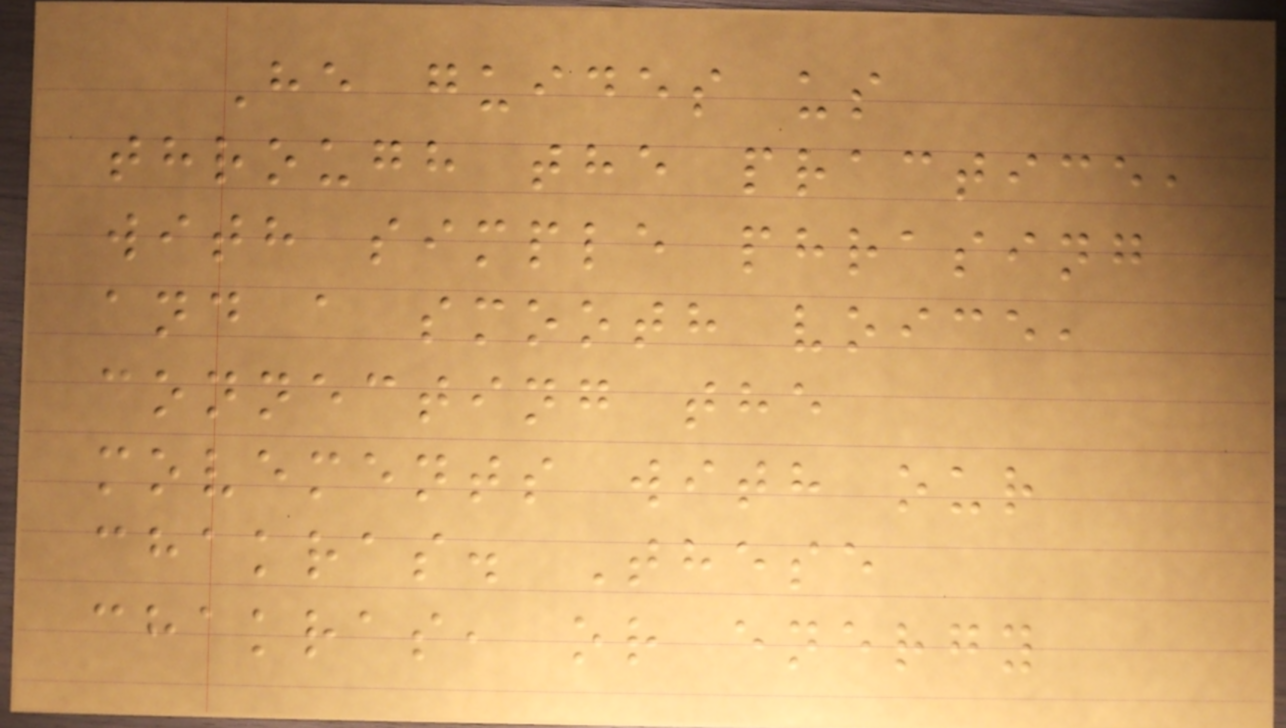He guides us
through the practice,
with simple phrasing
and a smooth voice,
connecting the
movements with our
chakras. These
chakras, or energy
